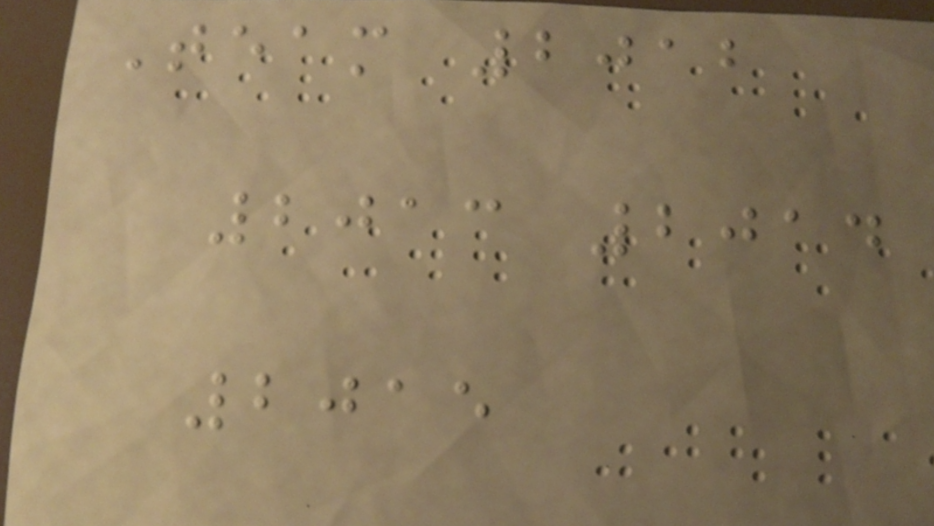Team 2012
2013 2014
2015
